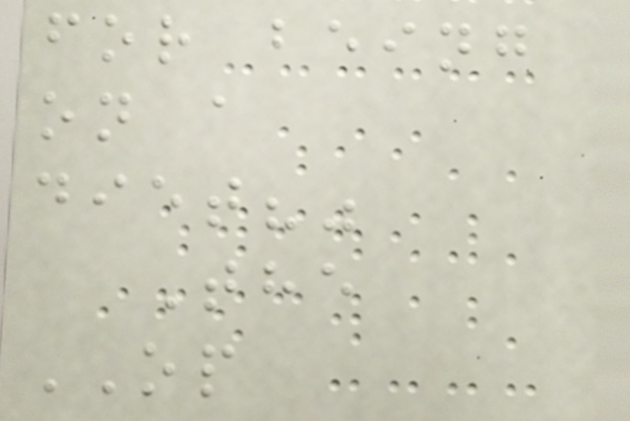for being
on a
diet?"
The
OP
